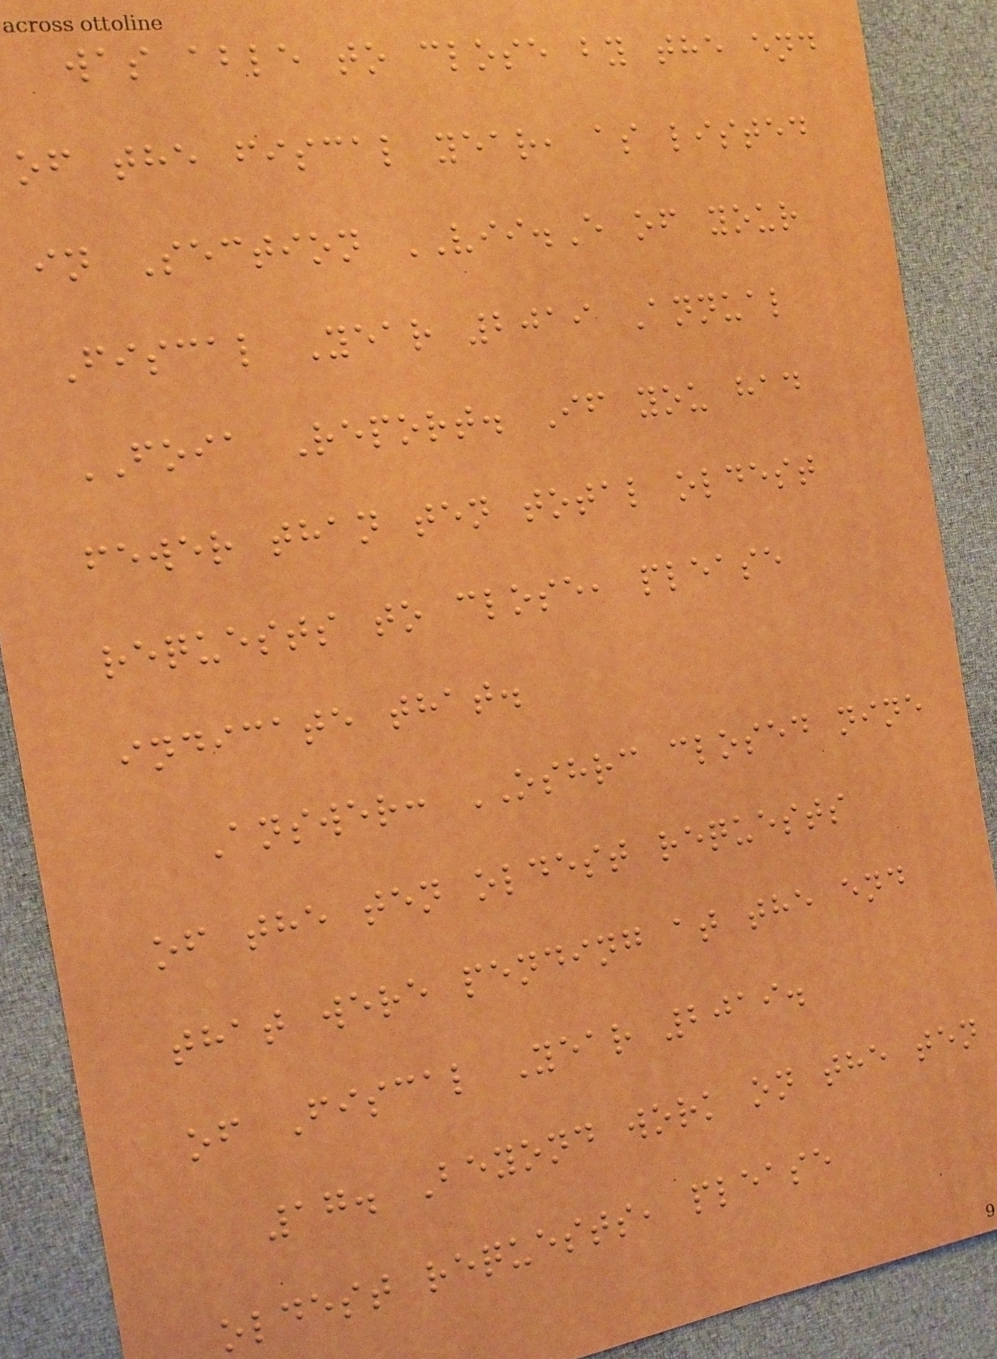was able to close by the end
of the fiscal year, as listed
in Section VII.E of your
Fiscal Year 2019 Annual
FOIA Report. If you had
fewer than ten total oldest
requests to close, please
indicate that.
Answer: OSHRC closed nine
of the ten oldest requests
that were pending at the end
of Fiscal Year 2019.
17. Beyond work on the ten
oldest requests, please
